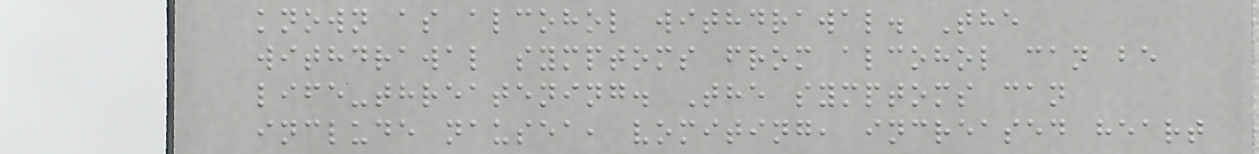known as alcohol withdrawal. The
withdrawal symptoms from alcohol can be
life-threatening. The symptoms can
include nausea, vomiting, increased heart
